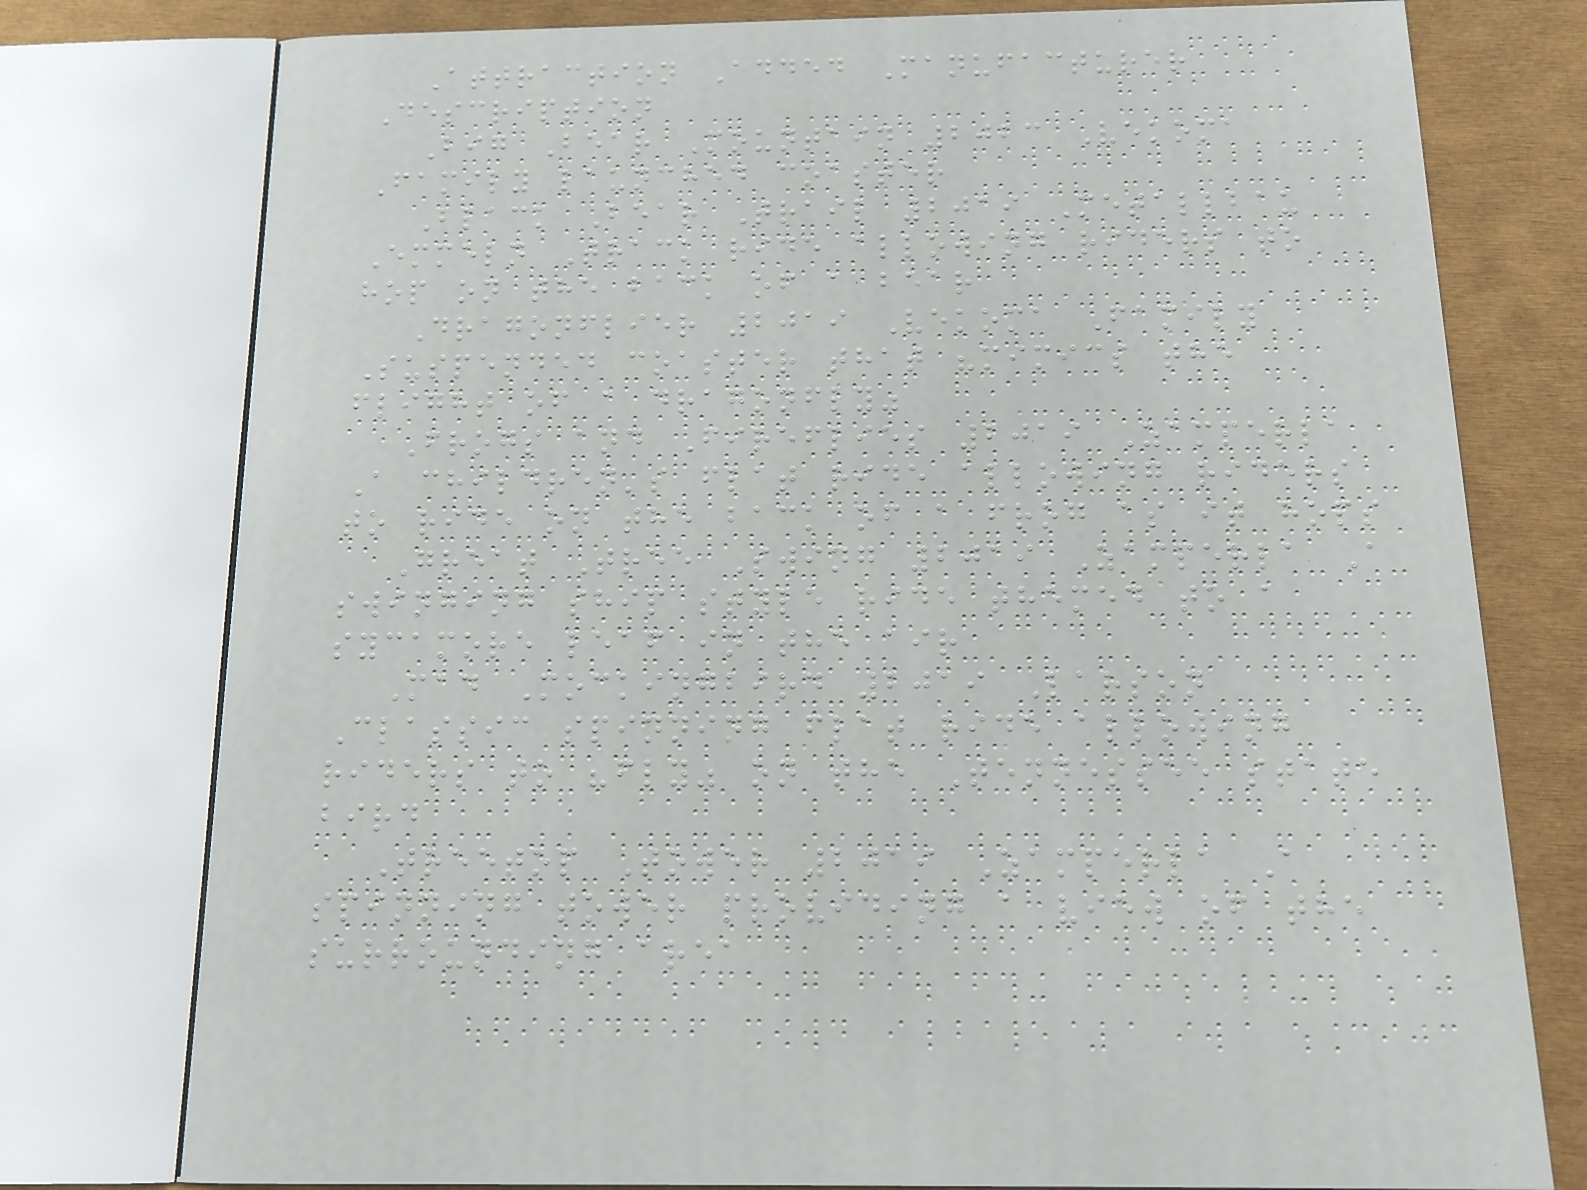Attraction Added Manufacturer
Description
Big Bear Mountain 2023 Vekoma
Family launched coaster
Black Bear Trail 2019 Metallbau
Emmeln Track ride allowing riders to
hop on the back of a bear
Dragonflier 2019 Vekoma Family
Suspended coaster that "mimics the
flight of a dragonfly"
Frogs and Fireflies 2019 Zamperla
A children's flat ride allowing riders
to ride on the back of a frog as it hops
Great Tree Swing 2019 Zamperla A
swinging ship style ride themed to a
sycamore leaf in the air
Mad Mockingbird 2019 Larson
Classic spinning flat ride allowing
riders to "fly" on the Tennessee state
bird
Treetop Tower 2019 Zamperla A
spinning tower providing a view of the
surrounding area
